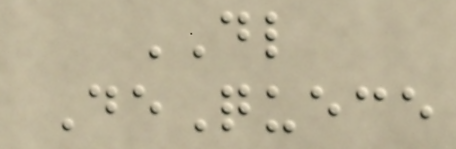DL
DeQuece
